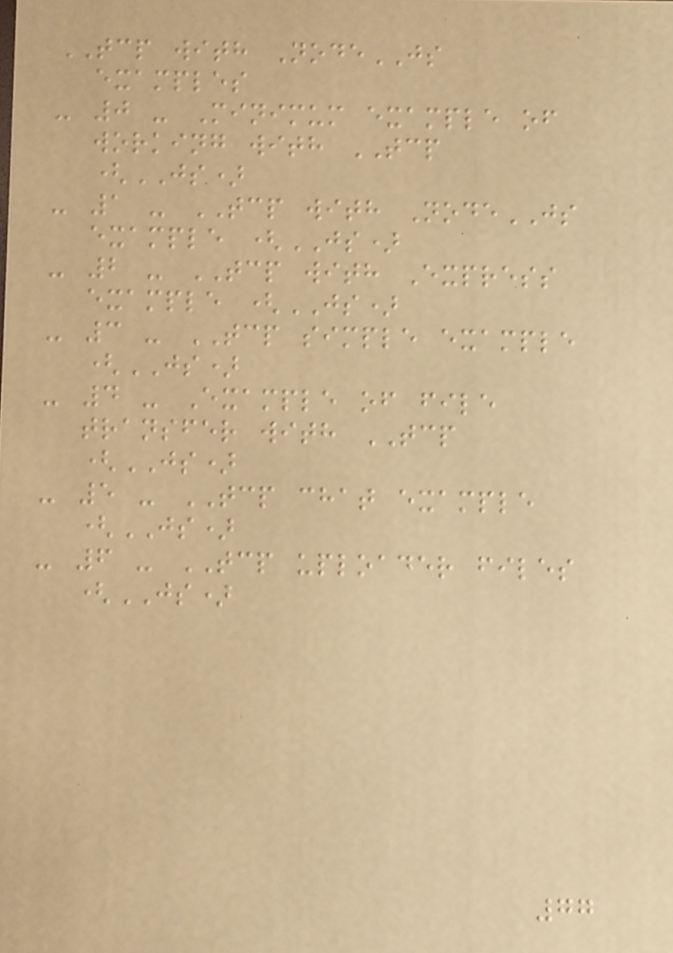TCP with NodeJS
examples
- 0 - Minimum example of
working with TCP
(JS)
- 1 - TCP with NodeJS
example (JS)
- 2 - TCP with Express
example (JS)
- 3 - TCP simple example
(JS)
- 4 - Example of file
transfer with TCP
(JS)
- 5 - TCP chat example
(JS)
- 6 - TCP uploader files
(JS)
77
